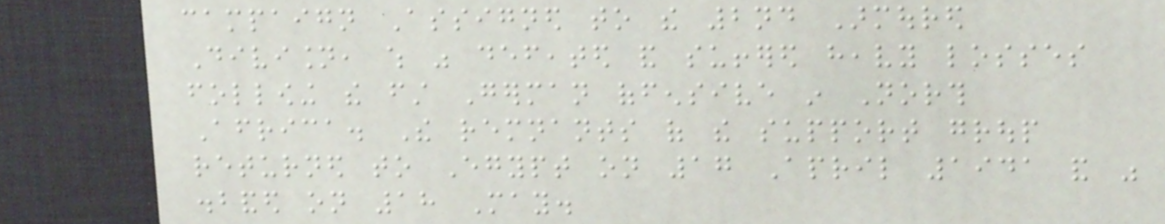campaign Assigned to the 2nd Armoured
Division, which was defeated and suffered heavy losses
following the first German offensive in North
Africa. The remnants of the support group
returned to Egypt on 17 April 1941 and was
disbanded on 18 May.
